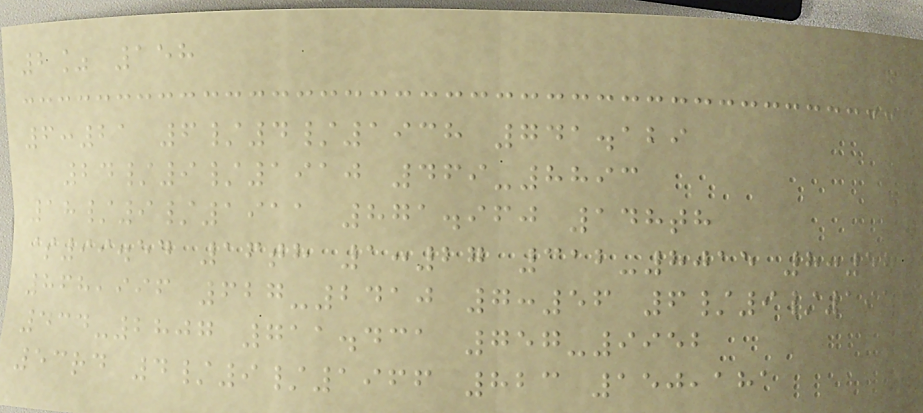2% 158
6:21 6/4/1938 741.129
24/9/1910 469-8893
18/9/1911 871.960 148th
$99.54 16th 1:27 312-8015 8:58
868,996 627-2410 7:56 6/9/1954
434-2807 711.431 757-9952
53rd 4/9/1966 823 150,181
